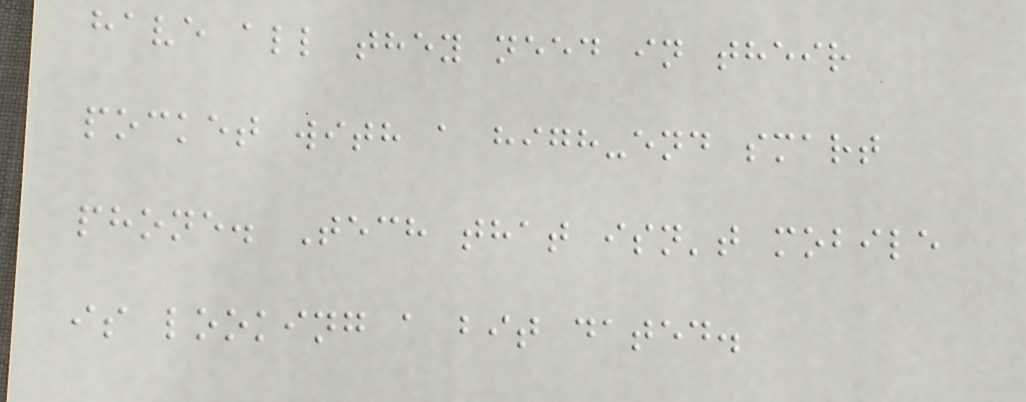have all they need in their
pocket with a high-end smart
phone. Tech that isn't mobile
is looking a bit dated.
